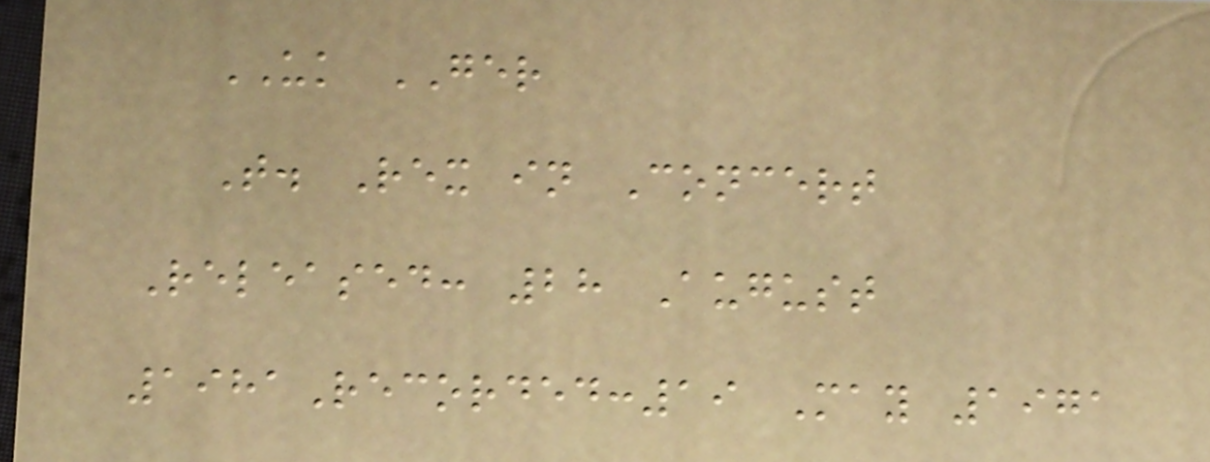UK GER
T. Rex in Concert
Released: 28 August
1981Recorded:19 May 1971
